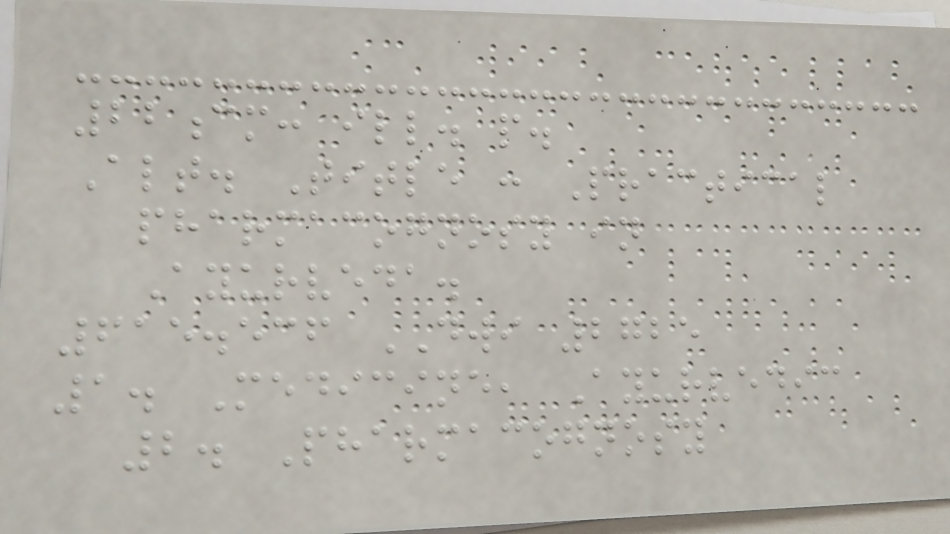22cm: ill. p.
Alt. Title : Practical
pharmacognosy in
Ayurveda.
615.536 DWI 2725
1. Medicine, Ayurvedic
2. Pharmacognosy
